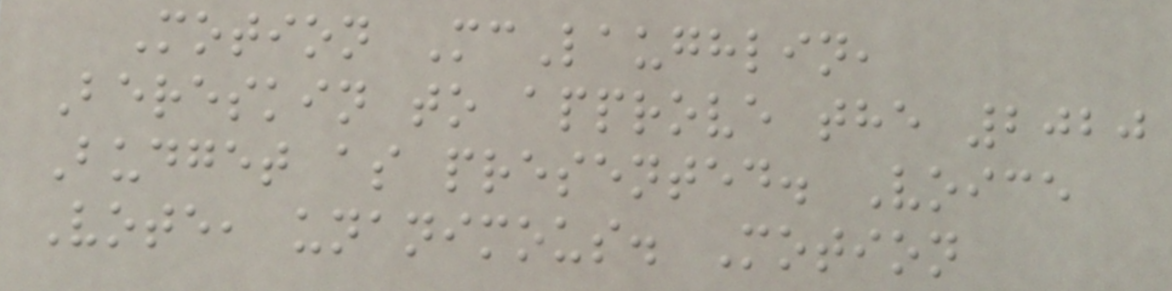Motion McLaughlin,
Bereskin to approve the 2020
Budget as presented. Voice
Vote, unanimous. Motion
